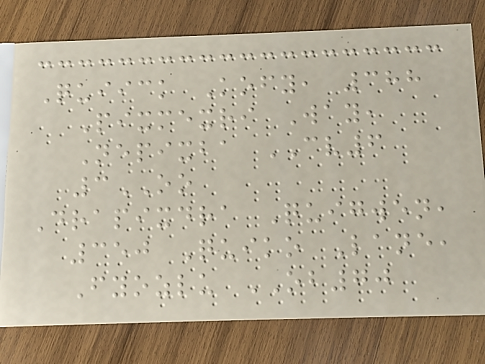Quiick Kofy, 388
Pixmexri Way,
Nepixba CV6
3OO
Drapixdra Quigwen,
350 Quiko Lane,
Fyozlu OB70
